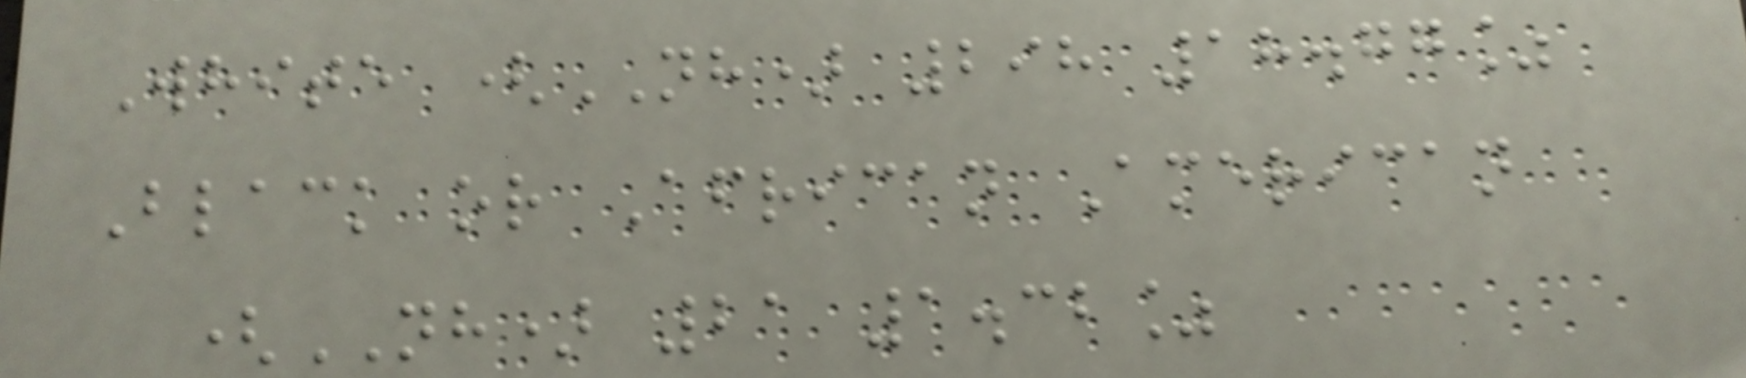White (NH) 298 18.77%
Black or African American
(NH) 21 1.32%
